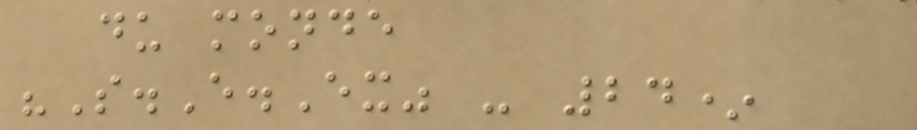du monde
"S.E.Ex" - 24*
